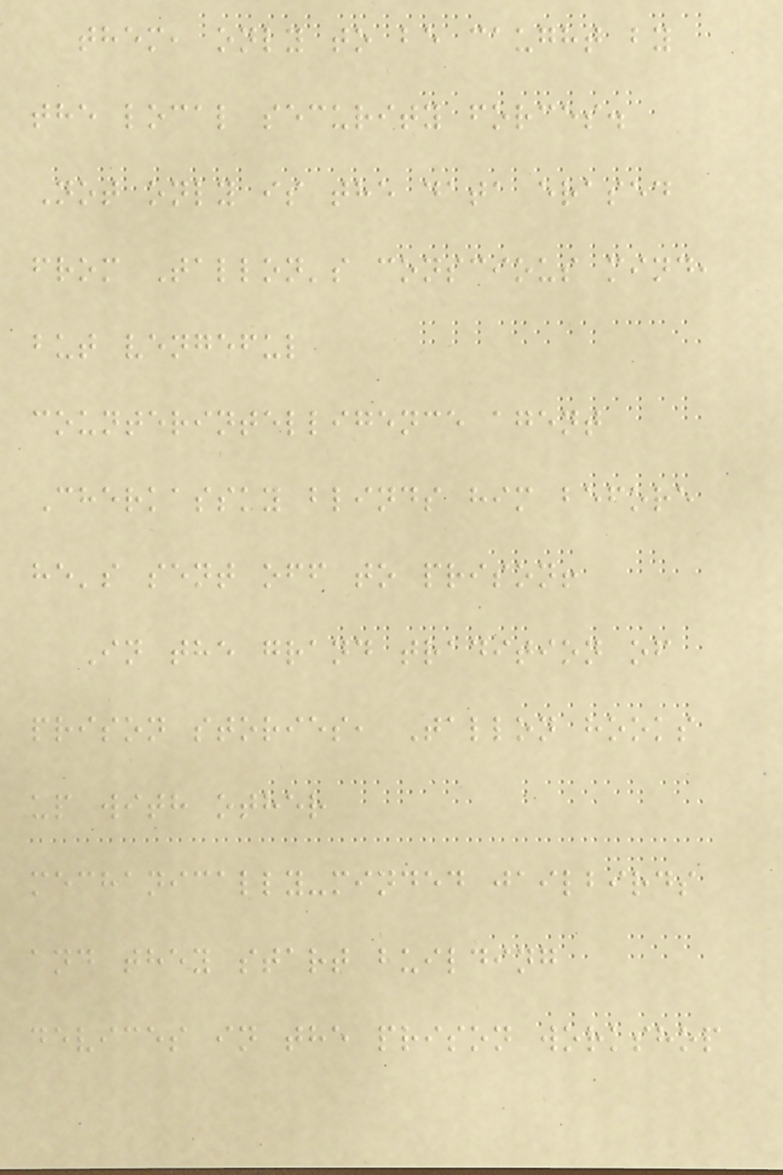them, only to be caught by
the local security forces.
Not only is the data erased
from Tallon's conscious mind,
but vengeful
counterintelligence agent
Cherkassky blinds him before
he's sent off to prison!
In the grand tradition of
prison stories, Tallon hooks
up with other
mechanically-minded jailbirds
and they start building
devices in the prison workshop
